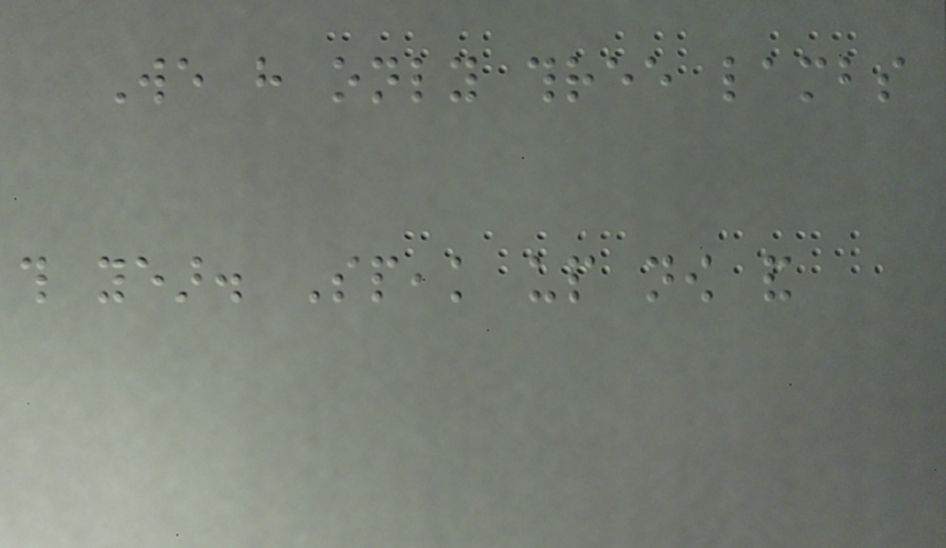We have only three lambs
this year. Speak up now and
